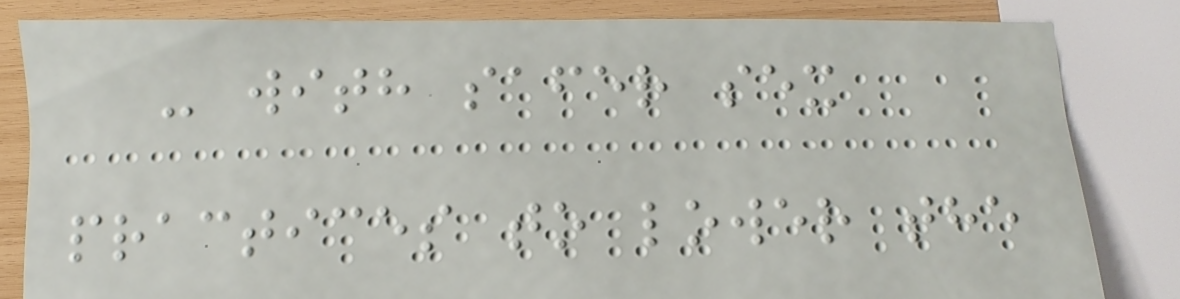- with safer sex
practices to lower the
